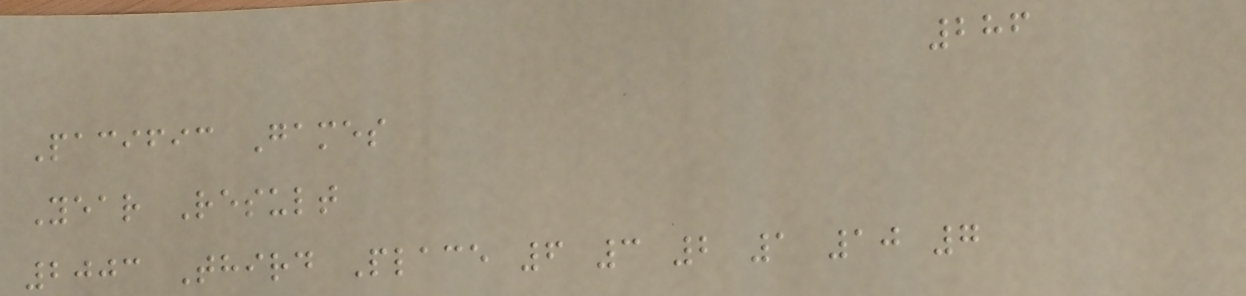286
Pacific Games
Year Result
2003 Third Place 6 3 2 1 10 7
